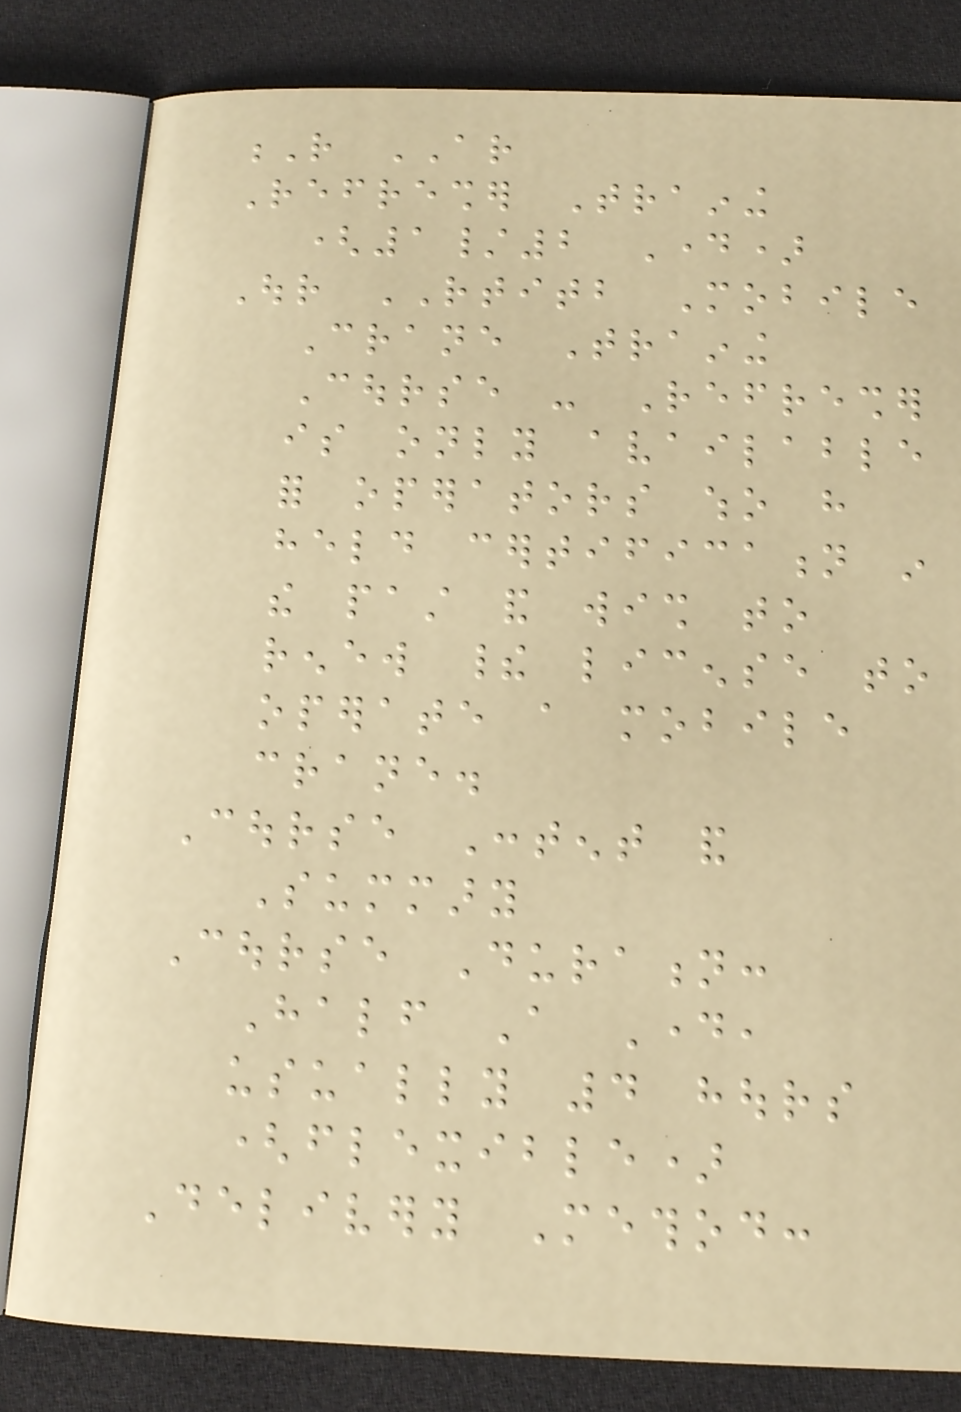R AR
Refresher Training
(1/2 Day)
Our RTITB Mobile
Crane Training
Course - Refresher
is only available
for operators who have
held certification in
the past and wish to
renew their license to
operate a mobile
crane.
Course Content and
Summary
Course Duration:
Half A Day,
usually 4 hours
(flexible)
Delivery Method:
